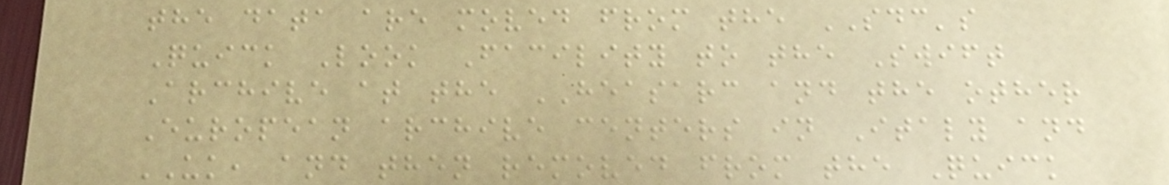the data are moved from the SDC's
Quick Look Facility to the Swift
Archive at the HEASARC and the other
European archive centers in Italy and
UK, and then removed from the Quick
